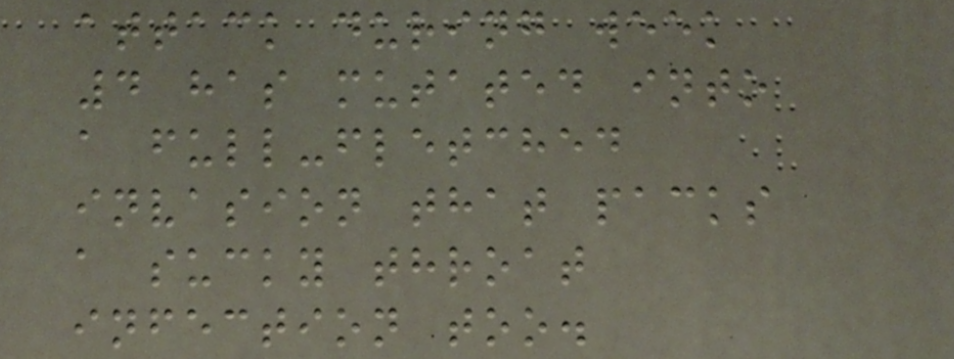attack during week
4 has mutated into
a full-fletched
invasion that packs
a sucky throat
infection too.
